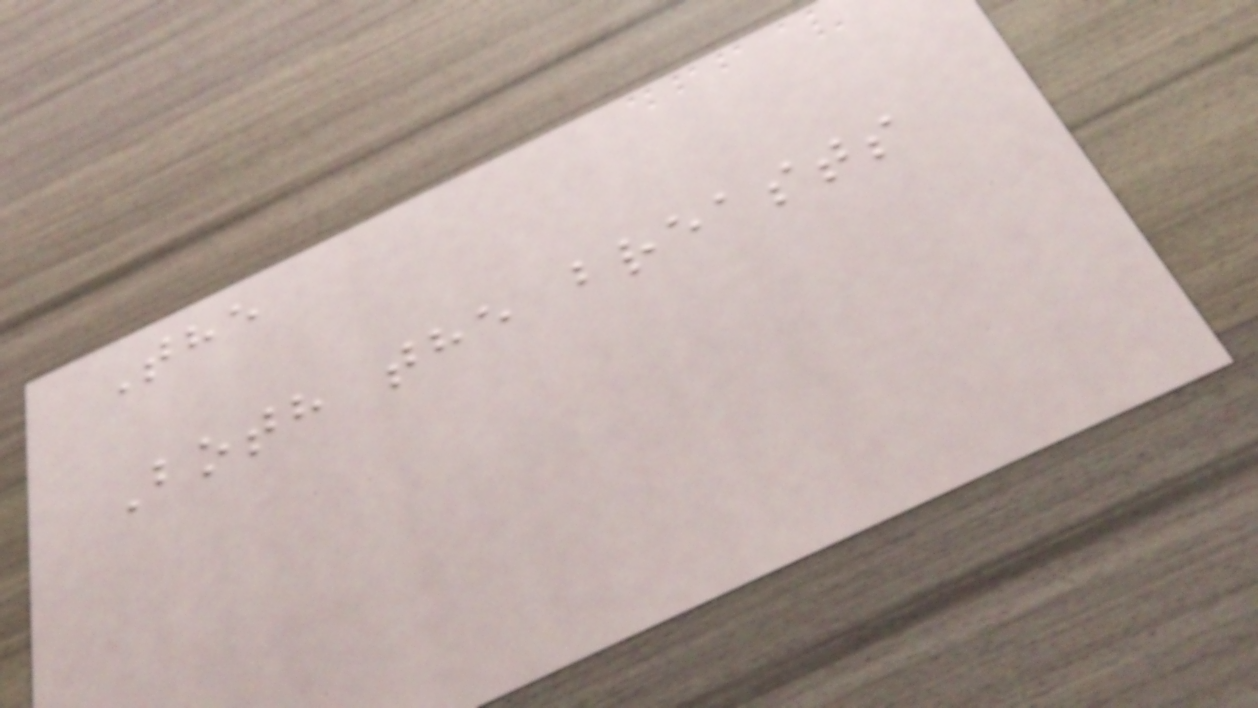The
Both the breasts
